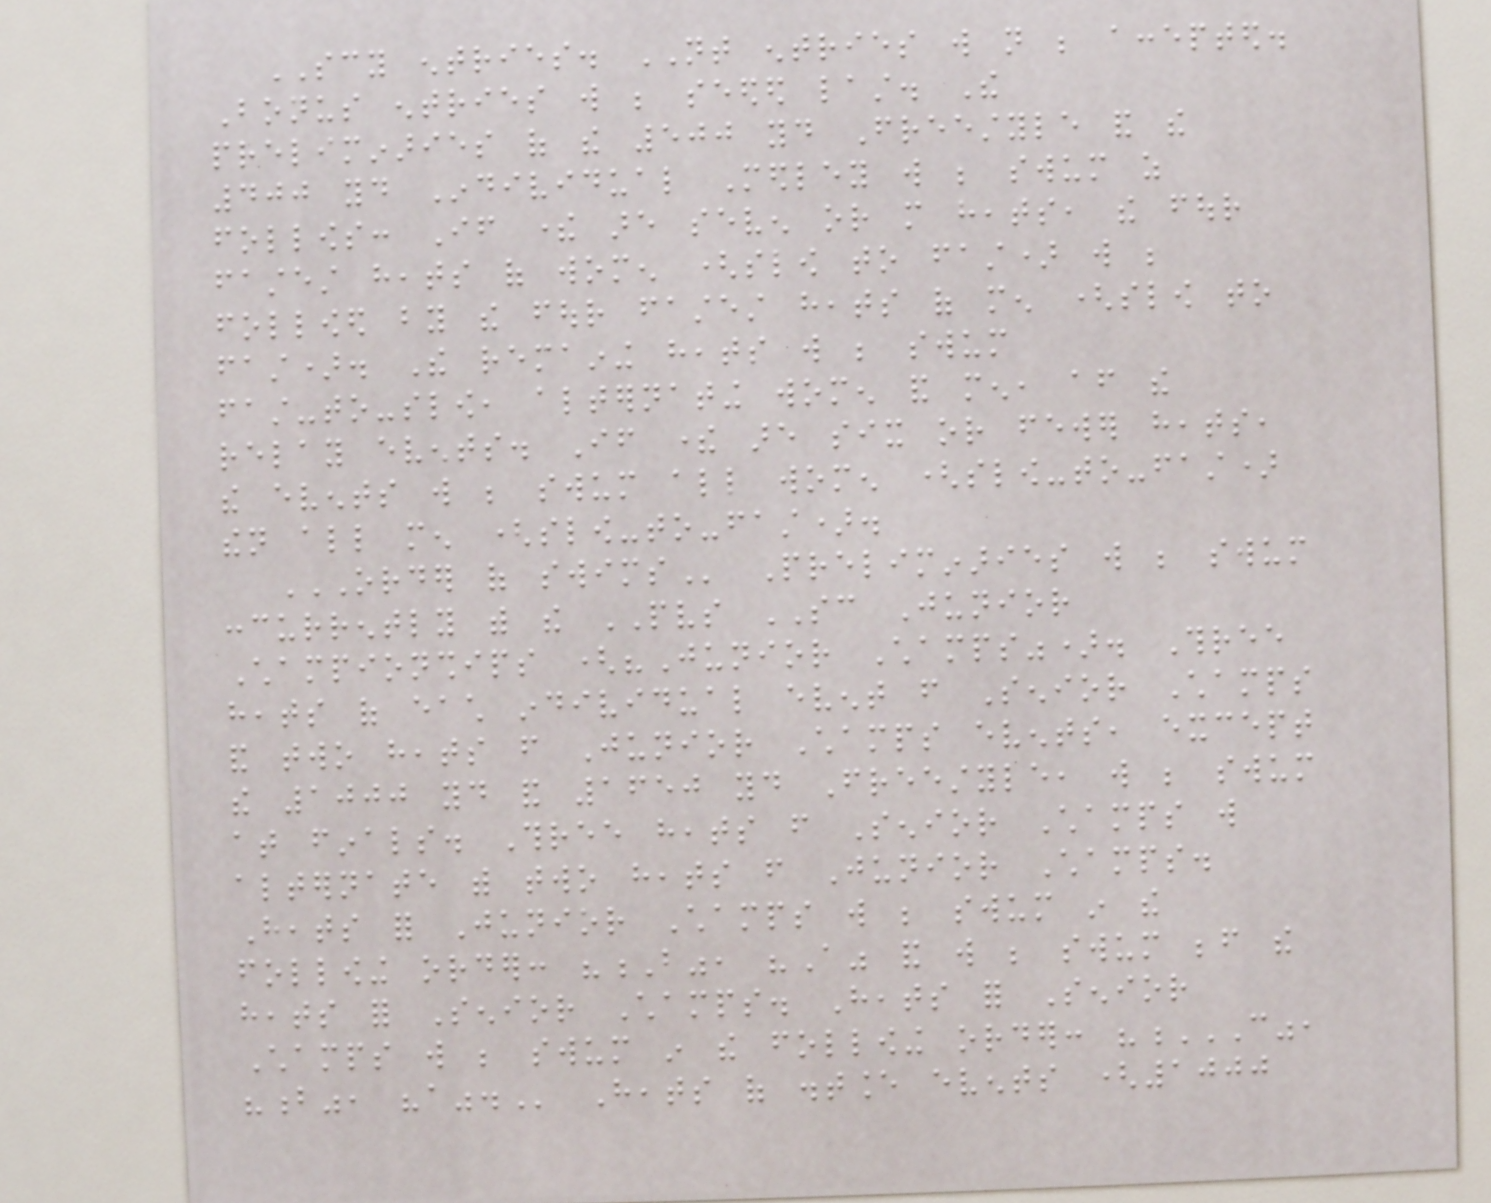SCY entries. NT entries will not be accepted.
Bonus entries will be seeded last. The
preliminaries of the 500 yd Freestyle and the
400 yd Individual Medley will be swum as
follows: If there are seven or more heats, the four
fastest heats of women (slow to fast) will be
followed by the four fastest heats of men (slow to
fast). The remaining heats will be swum
fast-to-slow, alternating women and men, after the
relay events. If there are six or fewer heats,
the events will be swum all women (slow-to-fast)
then all men (slow-to-fast).
ORDER OF SWIMS Preliminaries will be swum
concurrently with the PVS SC Junior
Championships ("Junior Champs"). Three
heats of each individual event from Senior Champs
and two heats from Junior Champs events, except
the 1000 yd and 1650 yd Freestyle, will be swum
at finals. Three heats from Senior Champs will
alternate with two heats from Junior Champs.
Heats for Junior Champs will be swum in the
following order: "B", "A" and will be swum before the
heats for Senior Champs. Heats for Senior
Champs will be swum in the following order: "C",
"B", "A". Heats of distance events (1000
